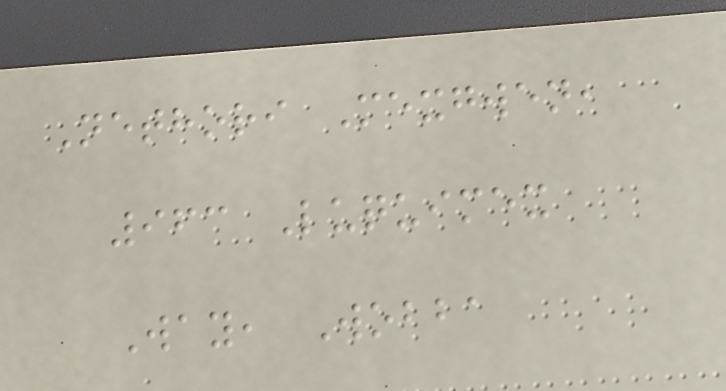Nethori Mexgwen,
963 Luquimex
Way, Wobba
